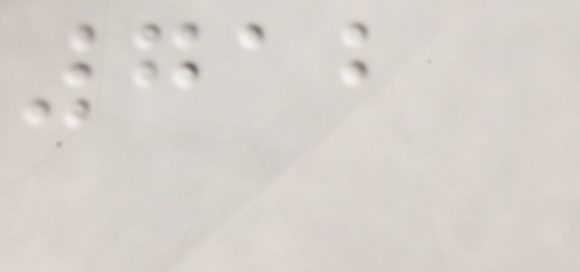712
